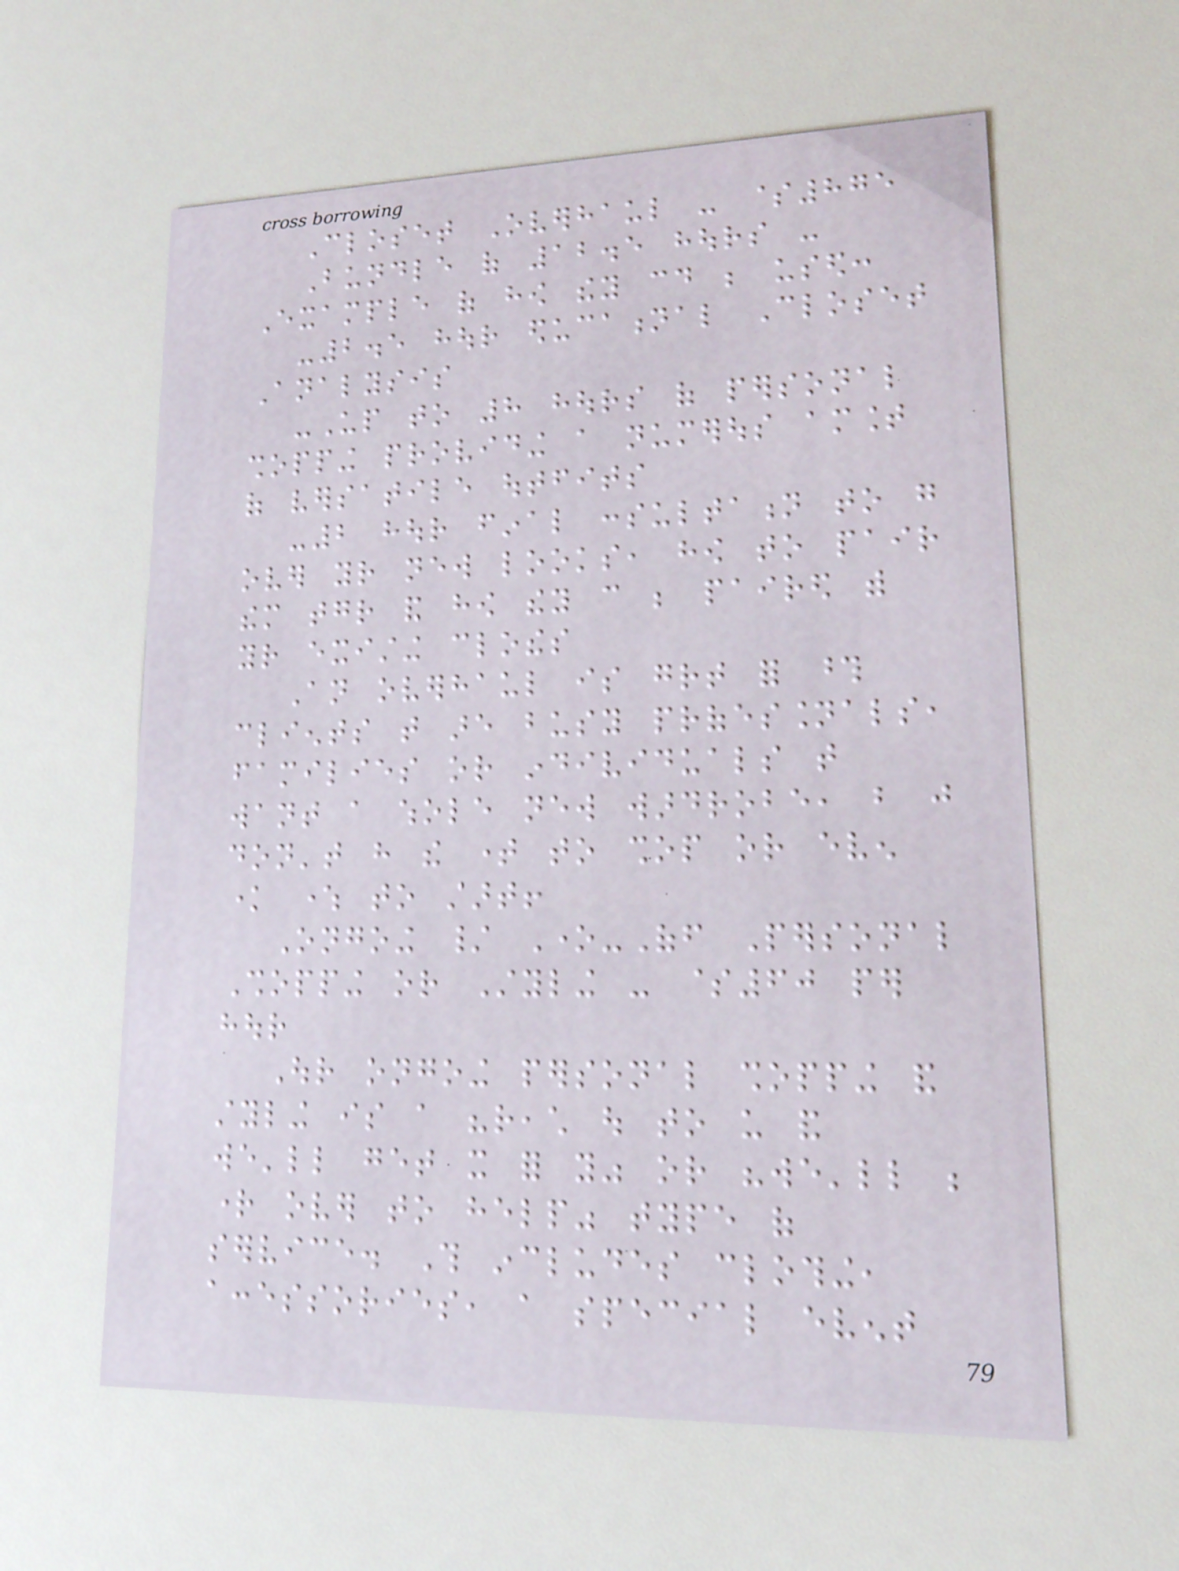Closet Overhaul - $875
Bundle of 12.5 hours -
Example of how they could be used:
-2.5 hour educational Closet
Analysis
-Up to 8 hours of personal
shopping providing a numerous amount
of versatile outfits
-2 hour final consultation to go
over your new looks, how to pair
them together and how they can be paired with
your existing clothes
An overhaul is great for those
clients that are busy professionals,
families or individuals that
want a whole new wardrobe, but just
don't have the time to shop or even
know where to start!
Ongoing / One-Off Personal
Shopping or Styling - $60 per
hour
Our ongoing personal shopping and
styling is a "reach out to us and
we'll get it for you" or "we'll be
right over to help" type of
service. This includes clothing,
accessories, a special event
